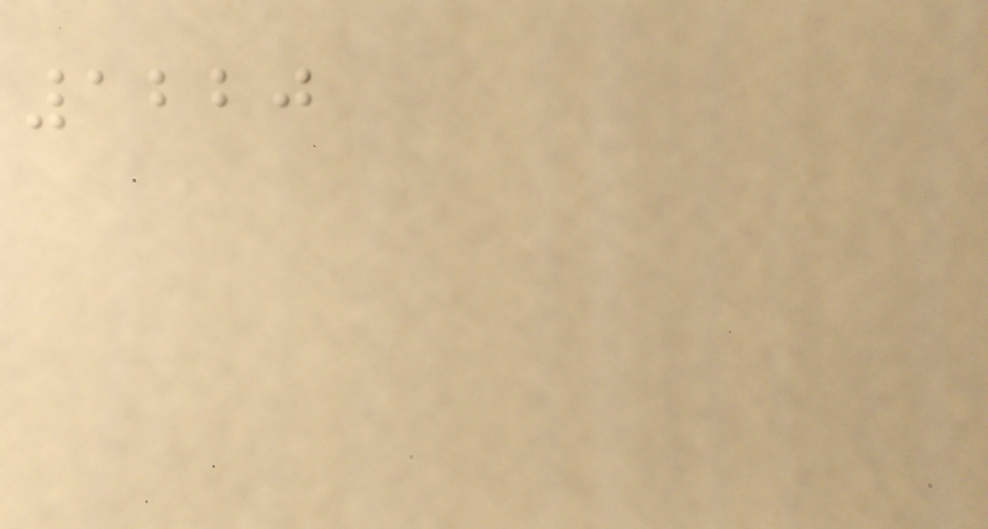1220
